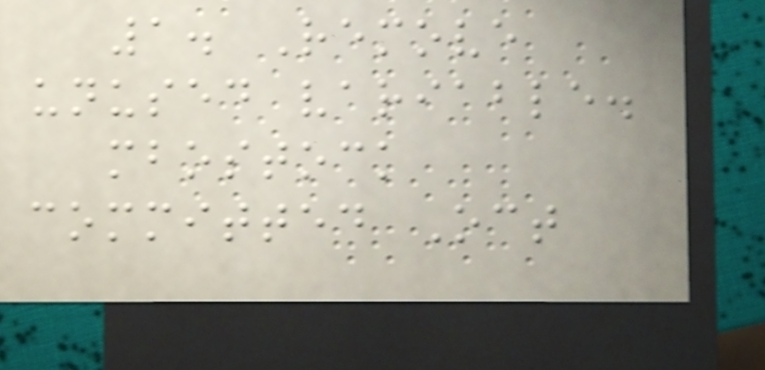1. Remove
unused variable.
mbostock
committed Oct
